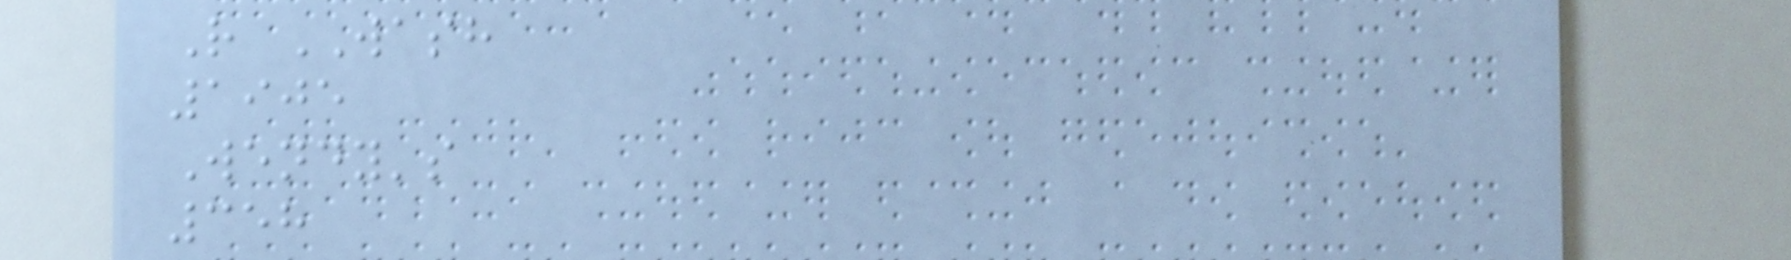R WASH
1905
Wendy's
358
